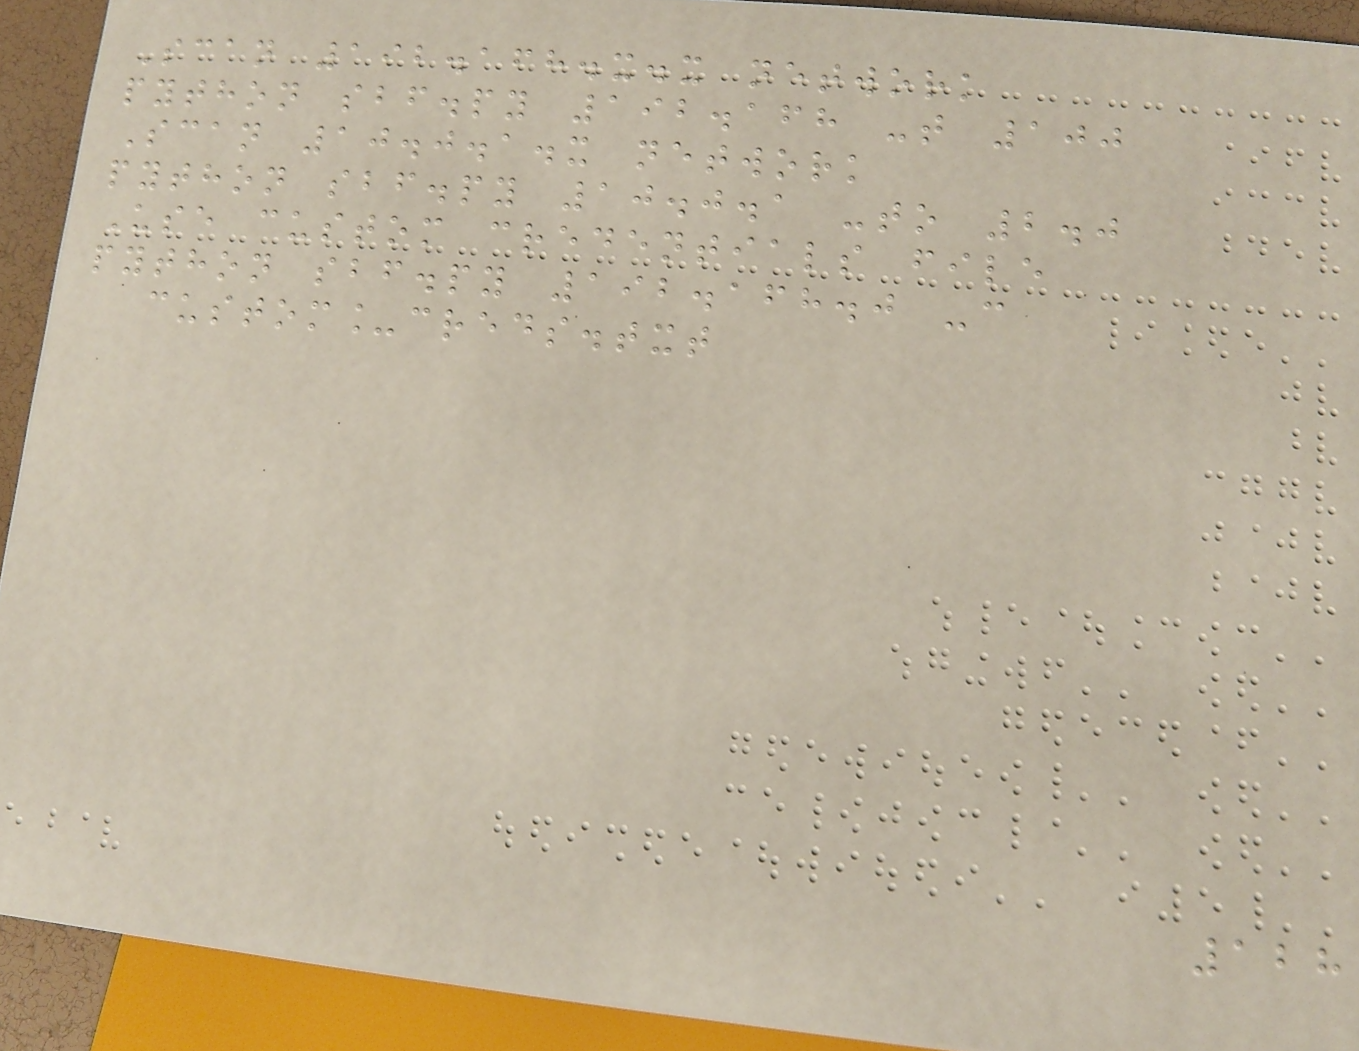Scan 192.168.x.x network
python sbf.py 192.168 -t 100
Scan 10.0.1.x network
python sbf.py 10.0.1 -to 2.0
Use custom credentials file
python sbf.py 192.168.0 -c
custom_creds.txt
128
